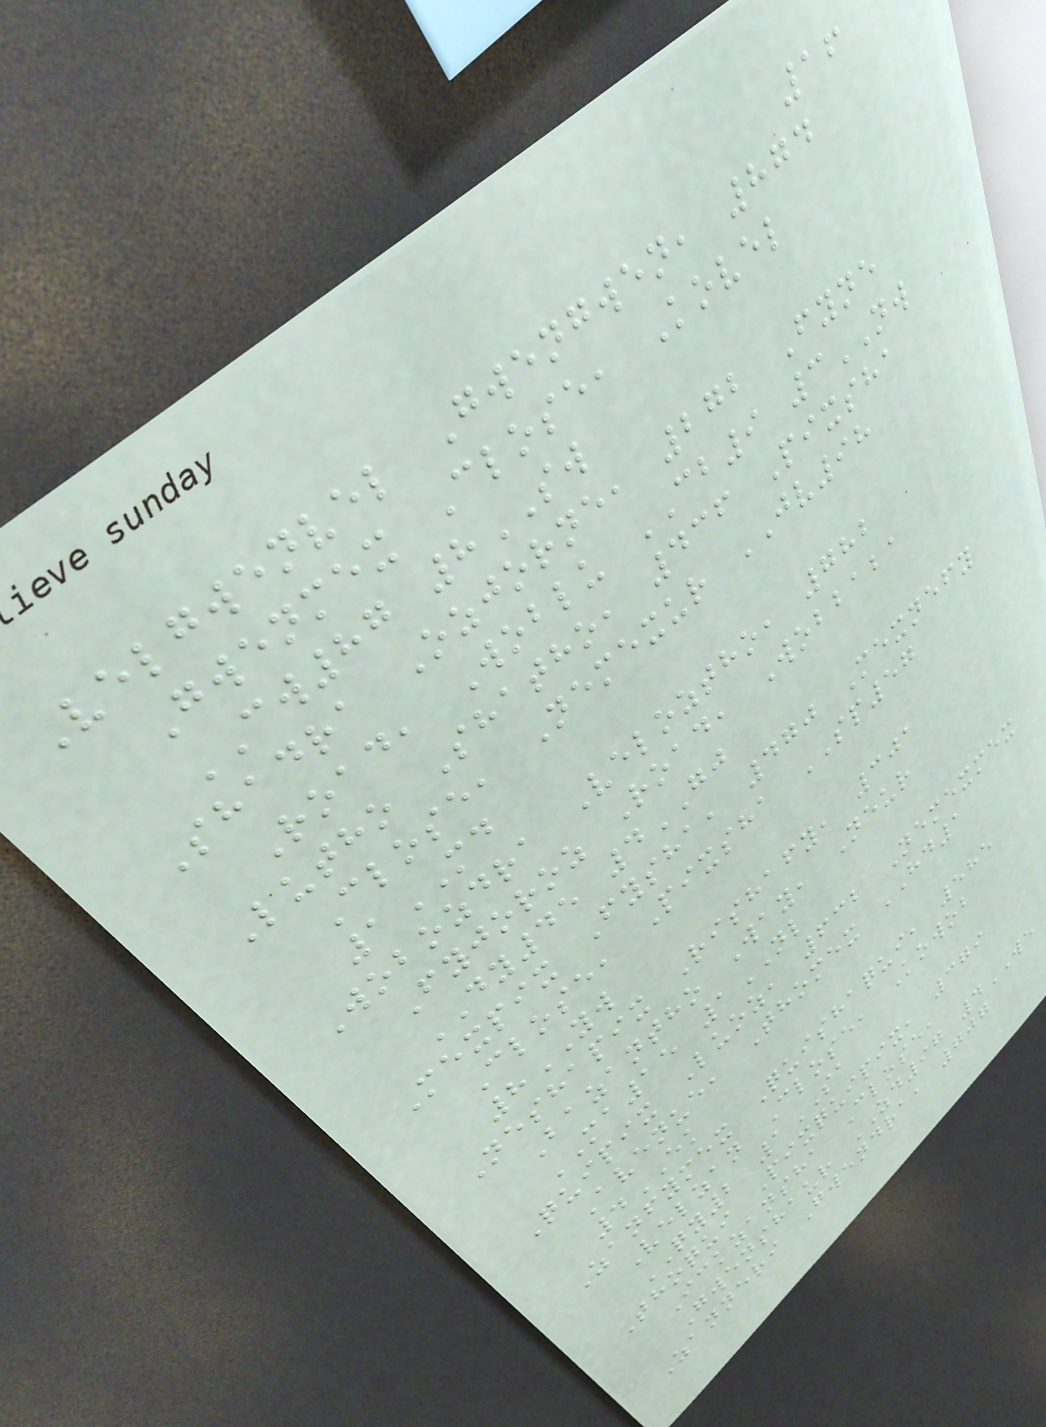16
Velgwenvel Gwengwen, 874
Gwenmex Close, Kovel
CW87 8SW
Shadra Ozjorne, 272 Fyne
Road, Woblu CB9 3NW
Lutho Shatho, 436 Pixsha
Close, Nemexur JV98
1MD
Wobozdra Veloztho, 782
Fyjoroz Road, Wobbaba
DY45 4GJ
Mexpix Fysha, 470 Mexnefy
Close, Pixsha SP57
8YW
Neshapix Rishafy, 301
Bazantho Way, Neur
MA15 1NL
Quipix Luoz, 632 Nemexmex
Avenue, Thomex HD1
4EK
Zanfymex Quishaqui, 585
Velzan Close, Kowob
QY2 1SA
Thoqui Pixquipix, 379
Ickzansha Close,
Gwenshaur ZD97 4WE
Zanneri Gwendra, 707
